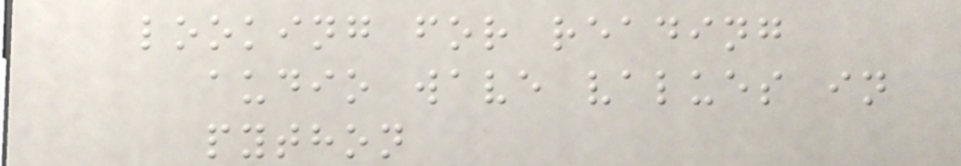looking for reading
audio wave values in
python
